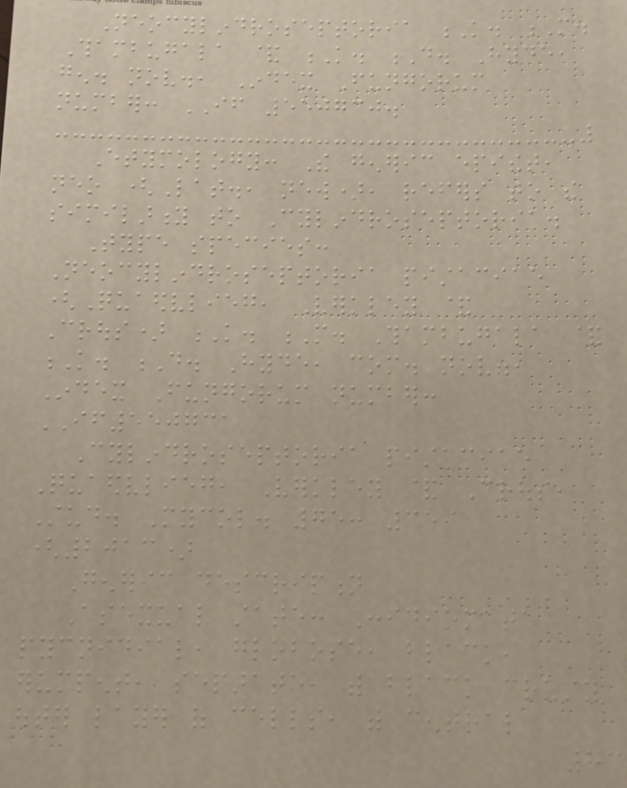Neocylindroseptoria K. M.
Thambugala & K. D. Hyde,
gen. nov., Index Fungorum
number: IF 550730.
Etymology: The generic epithet,
neo (Lat., new), refers to the
similarity to Cylindroseptoria.
Type species:
Neocylindroseptoria pistaciae
(Quaedvlieg, Verkley &
Crous) K. M. Thambugala &
K. D. Hyde, com. nov.,
Index Fungorum number:
IF550731
Cylindroseptoria pistaciae
Quaedvlieg, Verkley & Crous,
Stud. Mycol. 75: 359
(2013)
Generic description
Asexual state: Conidiomata
pycnidial, globose, black,
erumpent, separate, with black crusty
outer layer of cells, with central
83
